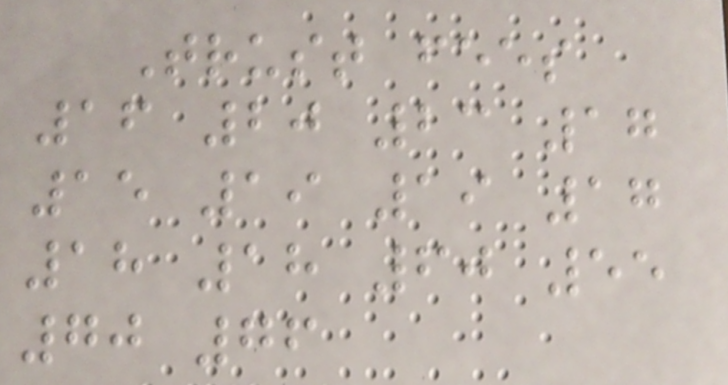Trust fees
16 20 23 17
15 19 19 17
18 18 60 55
70 76
